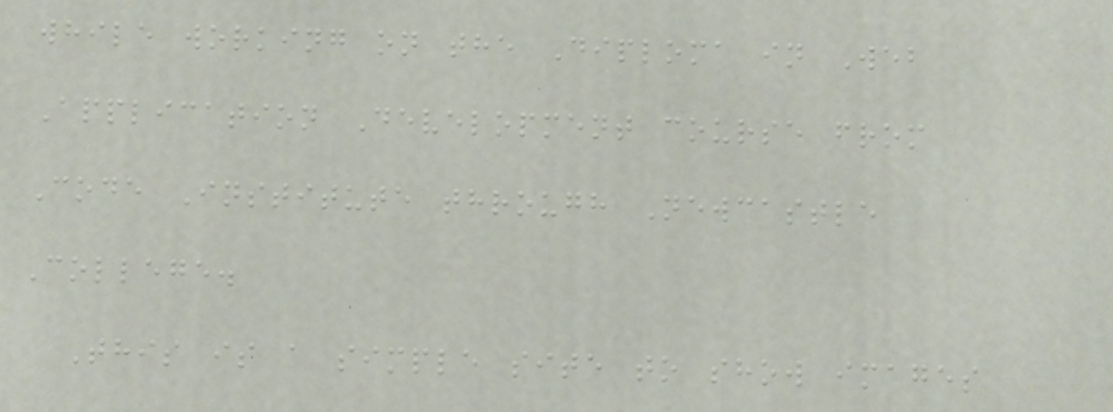while working on the Diploma in Web
Application Development course from
Code Institute through Newcastle
College.
This is a simple site to show images
